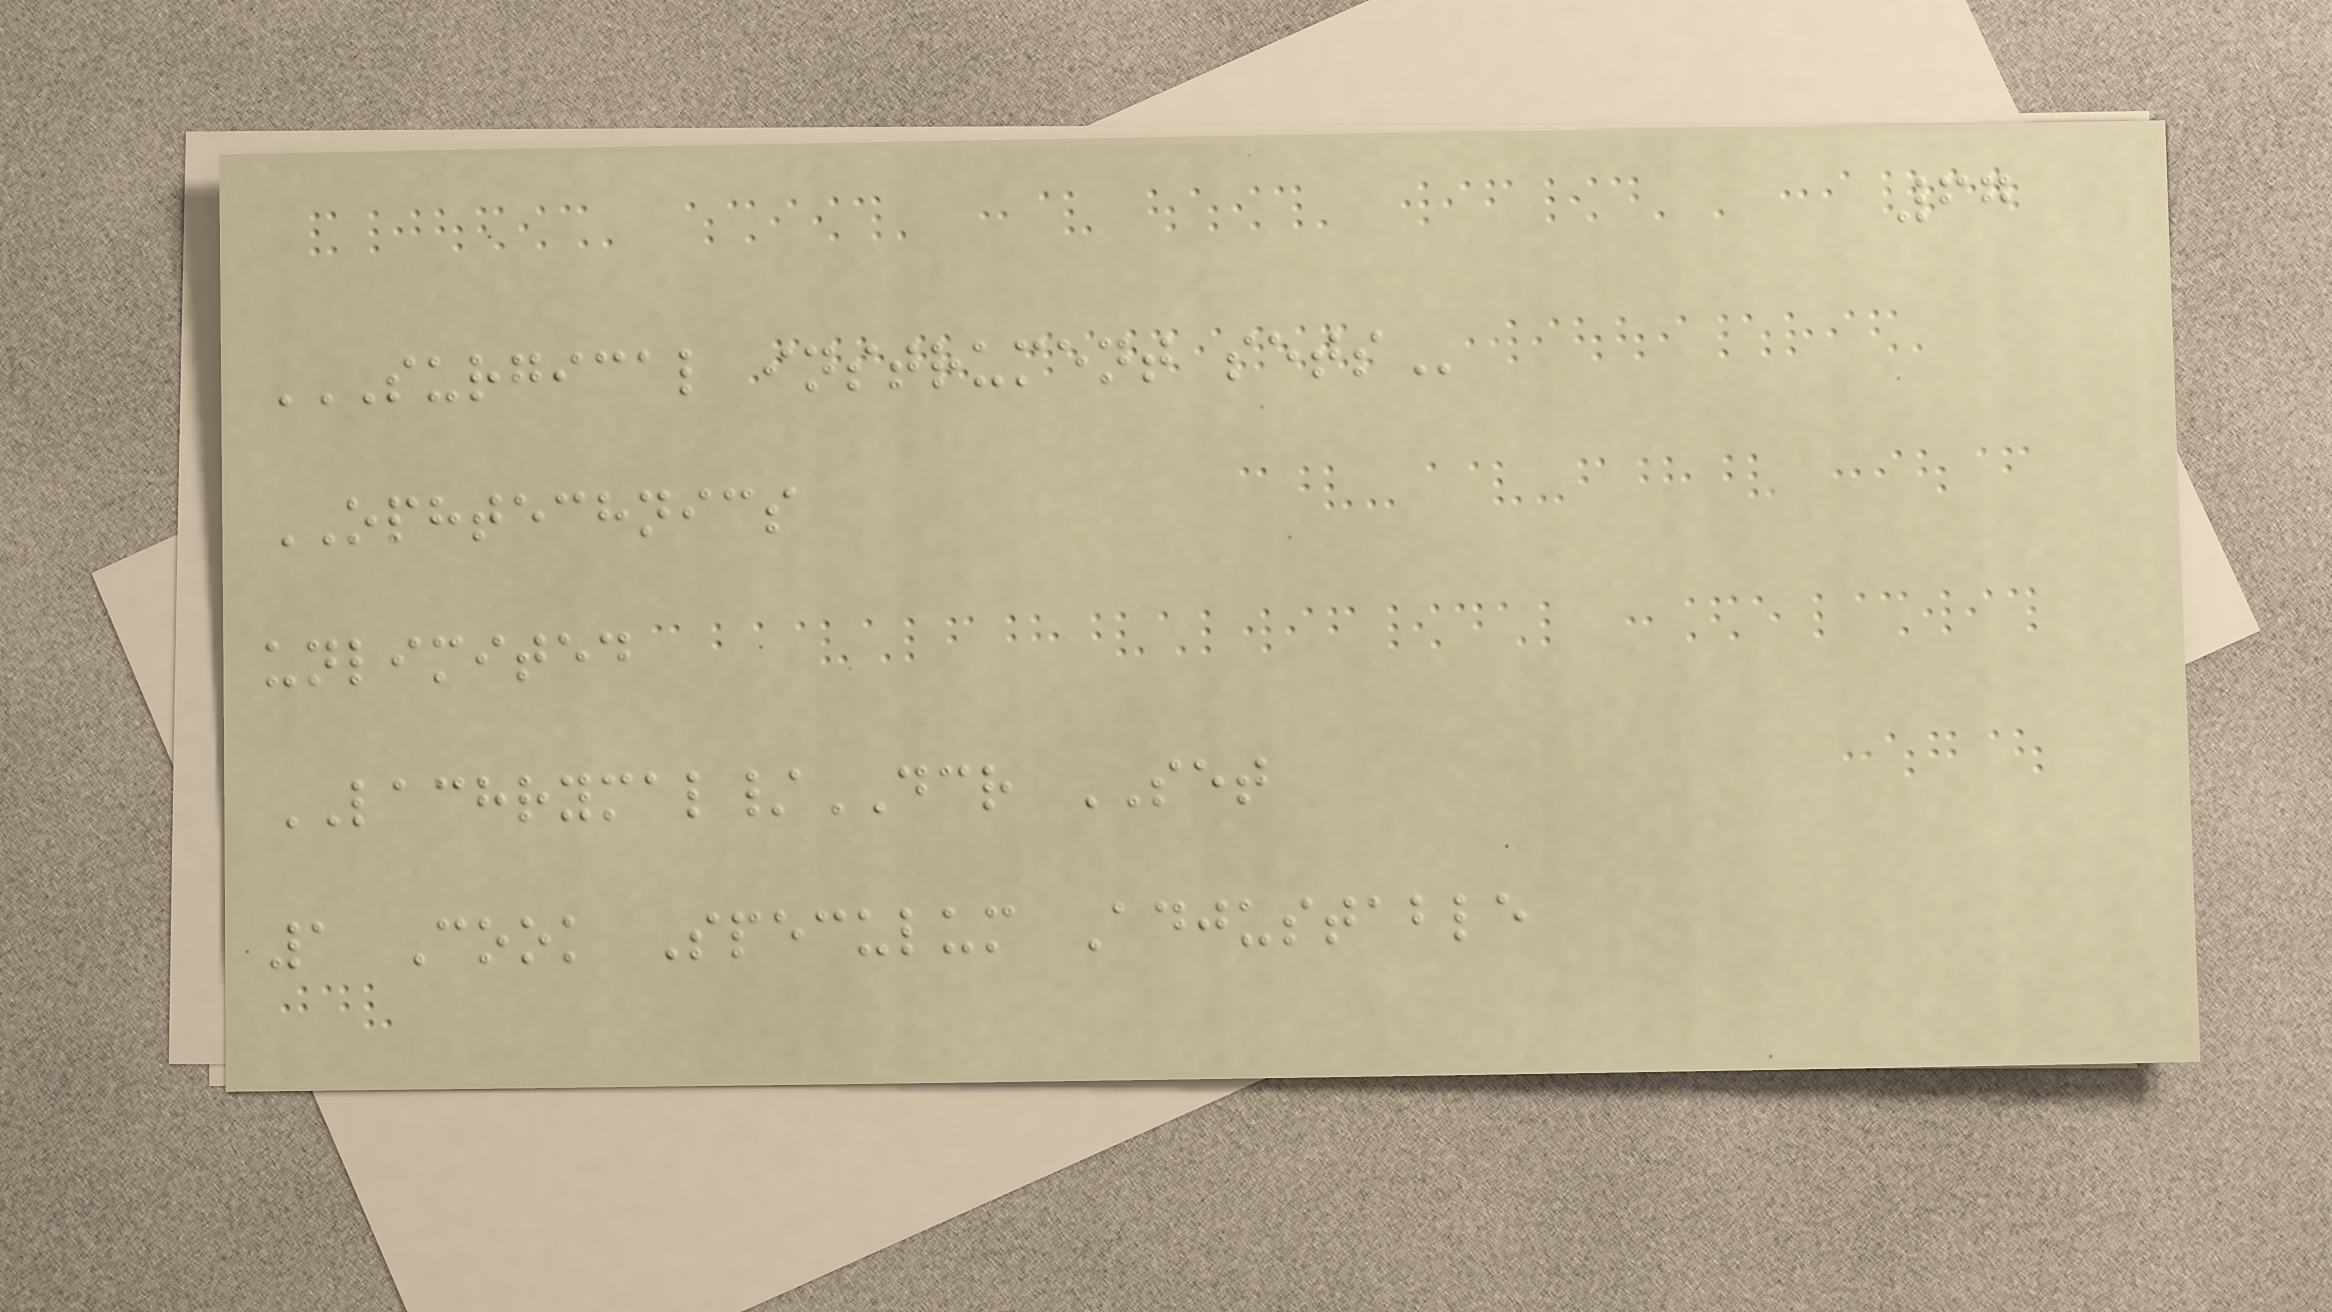67
SURGICAL INSTRUMENT SETS
OPHTECHNICS
unlimited
LACHRYMAL/DCR SET
1 Cook Speculum Adjustable
